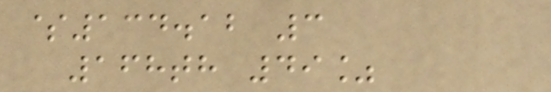$134.12 3
168th 49%
